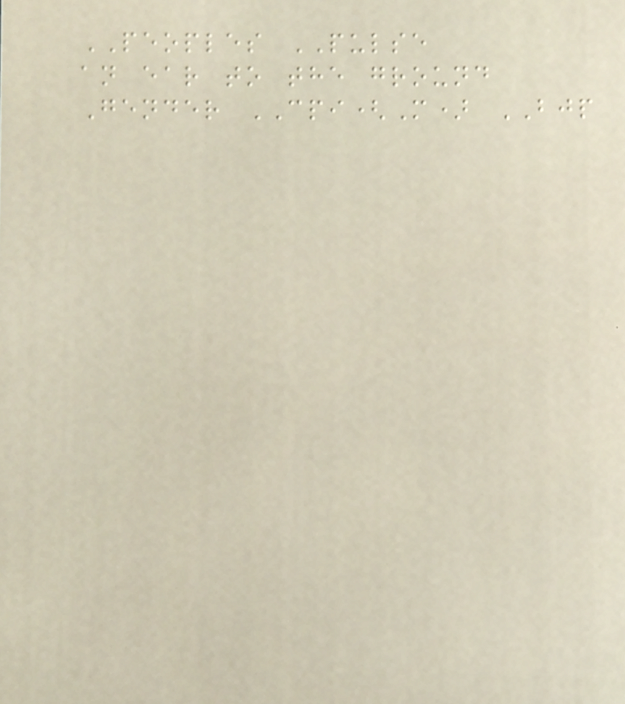PEOPLES PULSE
an ear to the ground
Gender CPI(M) BJP
